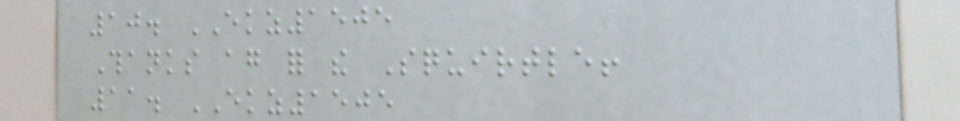10. EKZ1505
Thanks again for the Squirtle!
11. EKZ1505
